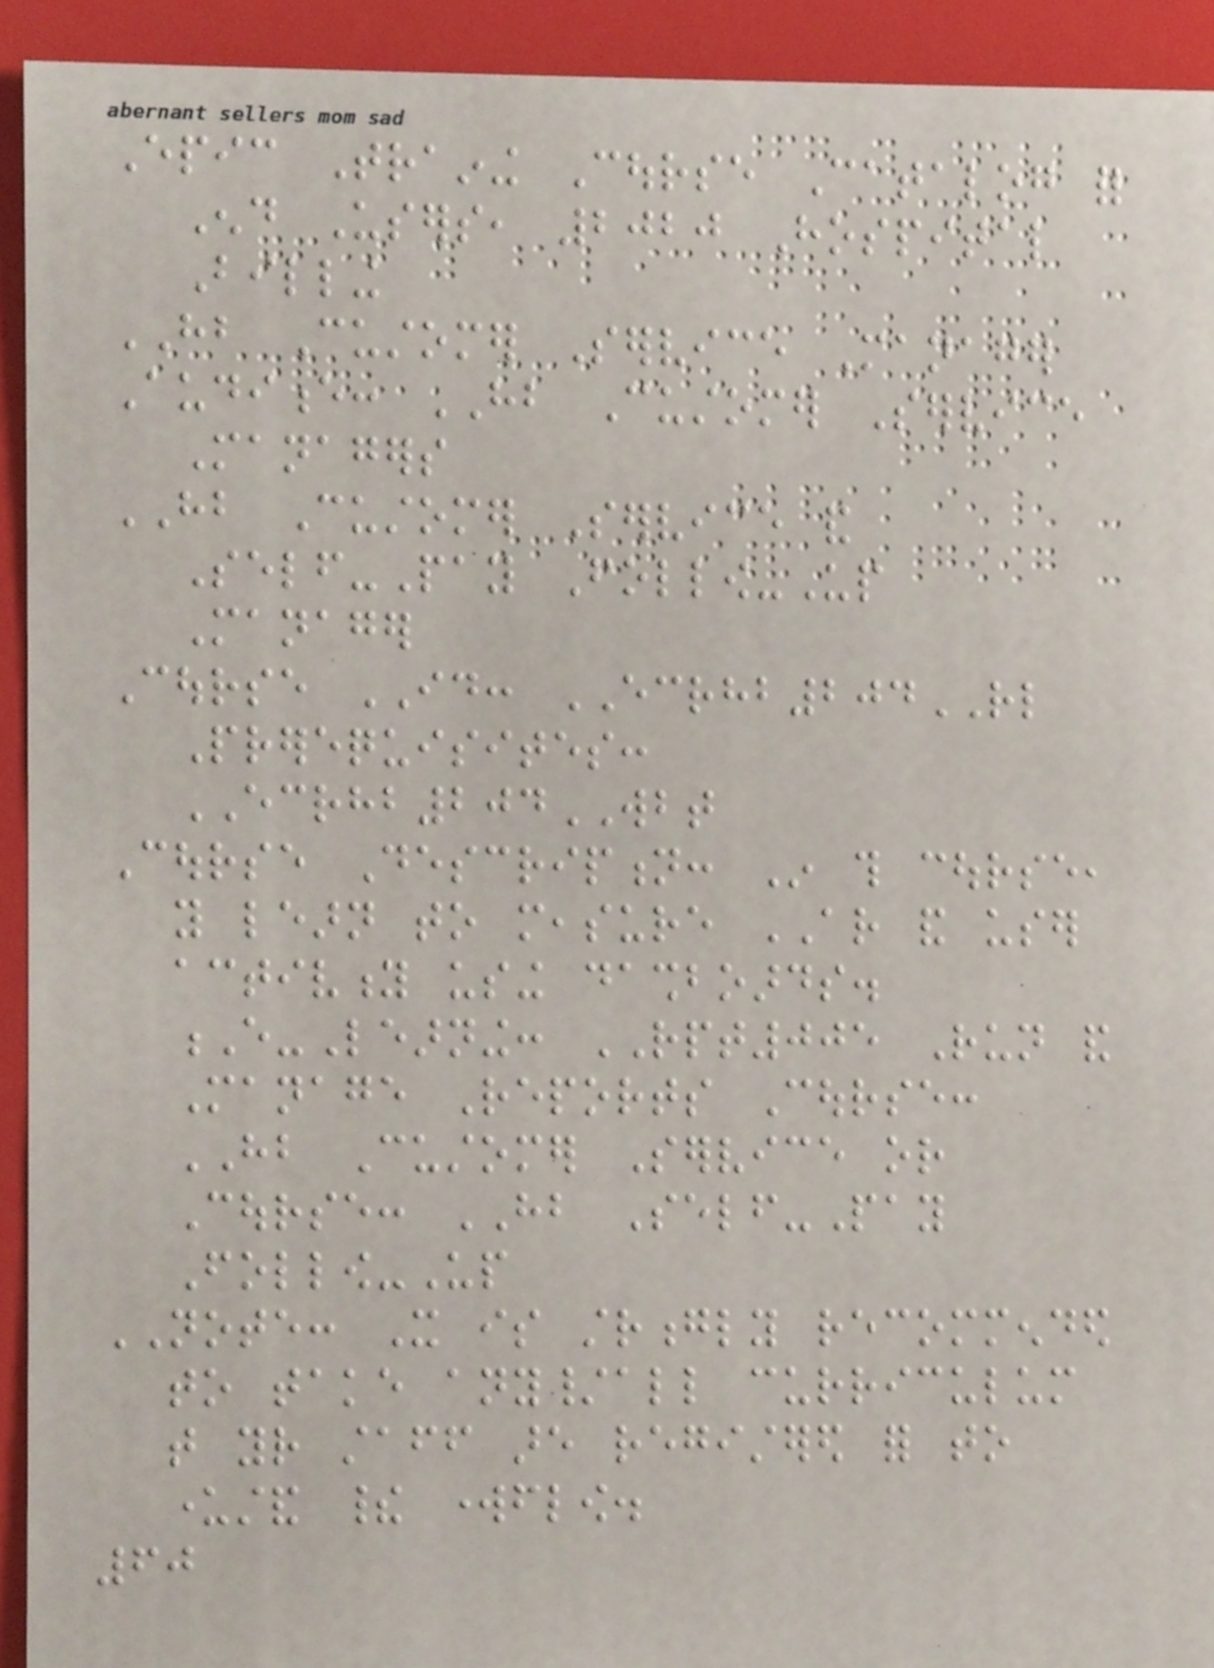Epic Training Course Catalog for
End Users, 2020 Hospital
Billing
HB Customer Service Manager
Audience: HB Customer Service
Managers
HB Customer Service and
Self-Pay Follow-Up
Manager
Course ID: ECRHB204RL
Prerequisites:
ECRHB204WBT
Course Description: In this course,
you learn to measure AR and user
activity using dashboards.
E-Learning: RPT005 Run and
Manage Reports Course:
HB Customer Service or
Course: HB Self-Pay
Follow-Up
NOTE: It is strongly recommended
to take any/all curriculum
that your staff are registered for to
understand their workflow.
60
